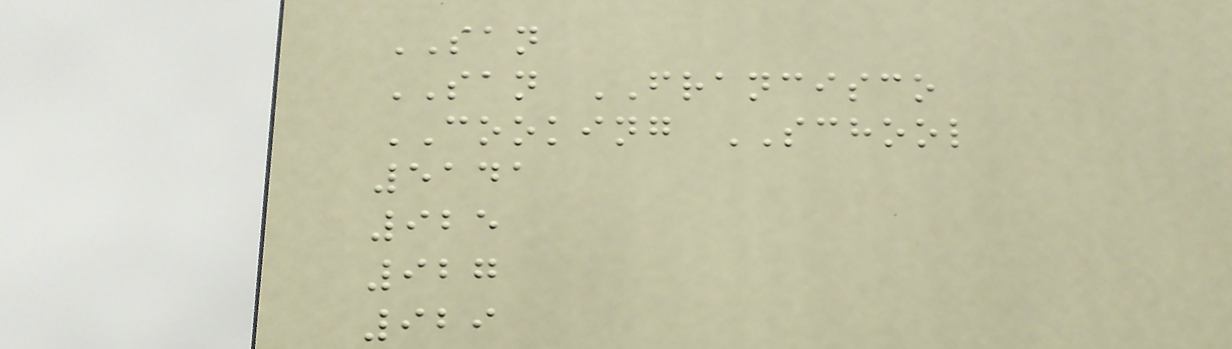SAN
SAN FRANCISCO
COOKING SCHOOL
5141
925
927
929
